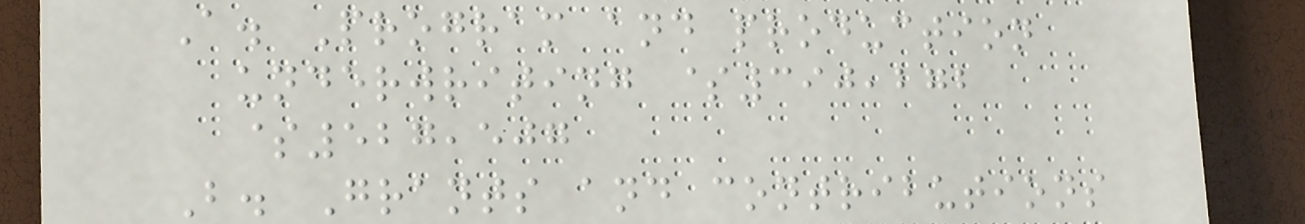A. Program and production
underwriting $390,272
$527,507
B. Grants and contributions
